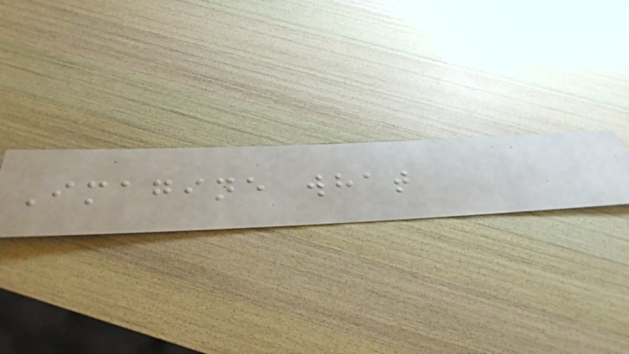Imagine what
